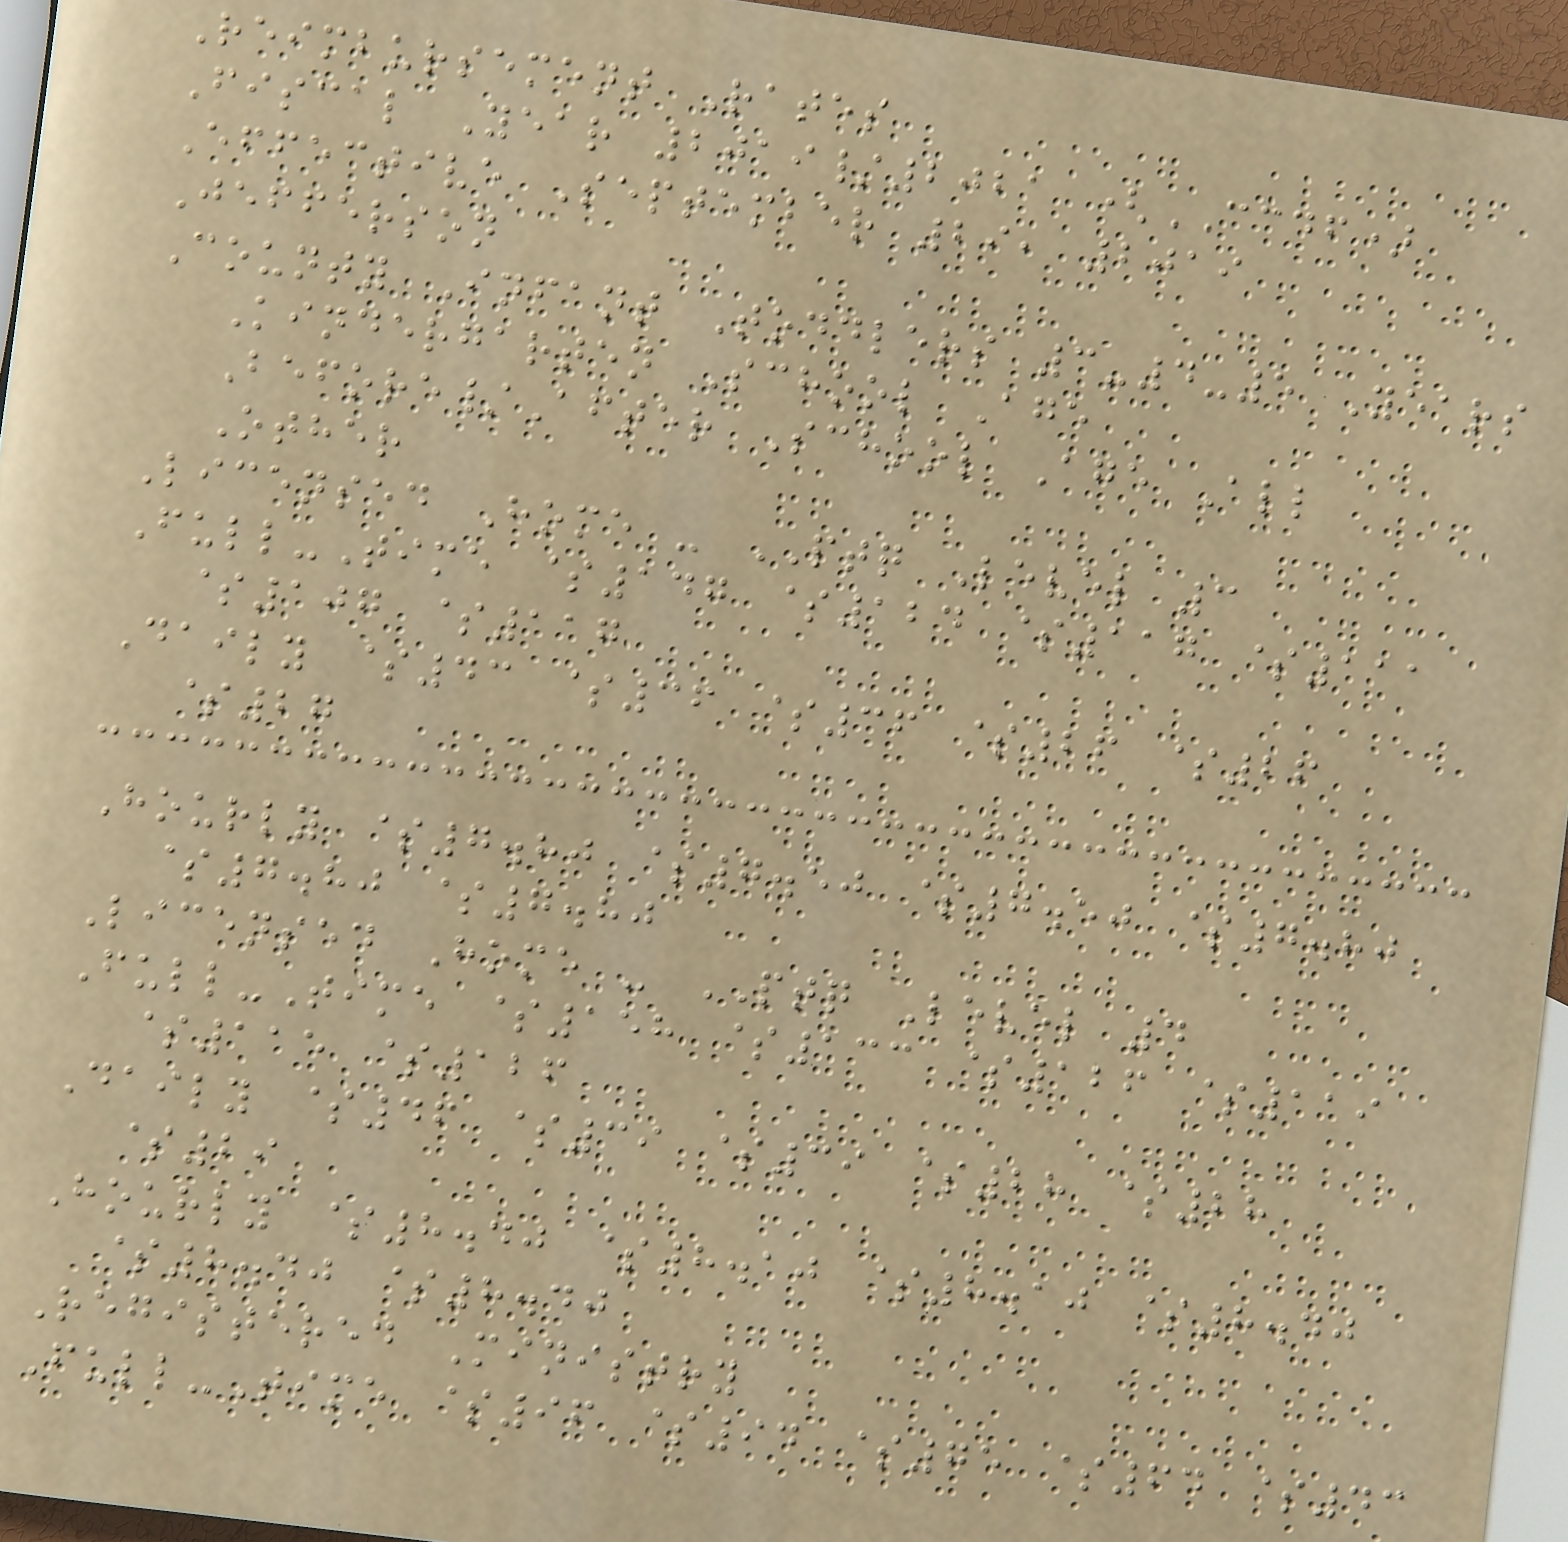Reimbursement Rates
Fiscal Year 2019/2021 (CCDF)
Effective September 29, 2019
Jefferson
County Infant Toddlers 3-4-5 Years
Kindergarten School Age
Before/After School Age All
Other
Licensed Home - PTQ Level 3
Full-Time $147 $124 $117 $111
$107 $117
Daily $43 $36 $36 $26 $26
$27
Hourly $7.80 $7.50 $7.50 $7.80
$7.80 $7.80
Licensed Home - PTQ Level 4
Full-Time $158 $133 $126 $119
$115 $126
Daily $46 $39 $39 $28 $28
$29
Hourly $8.40 $8.10 $8.10 $8.40
$8.40 $8.40
Registered Ministry
Full-Time $96 $94 $75 $64 $43
